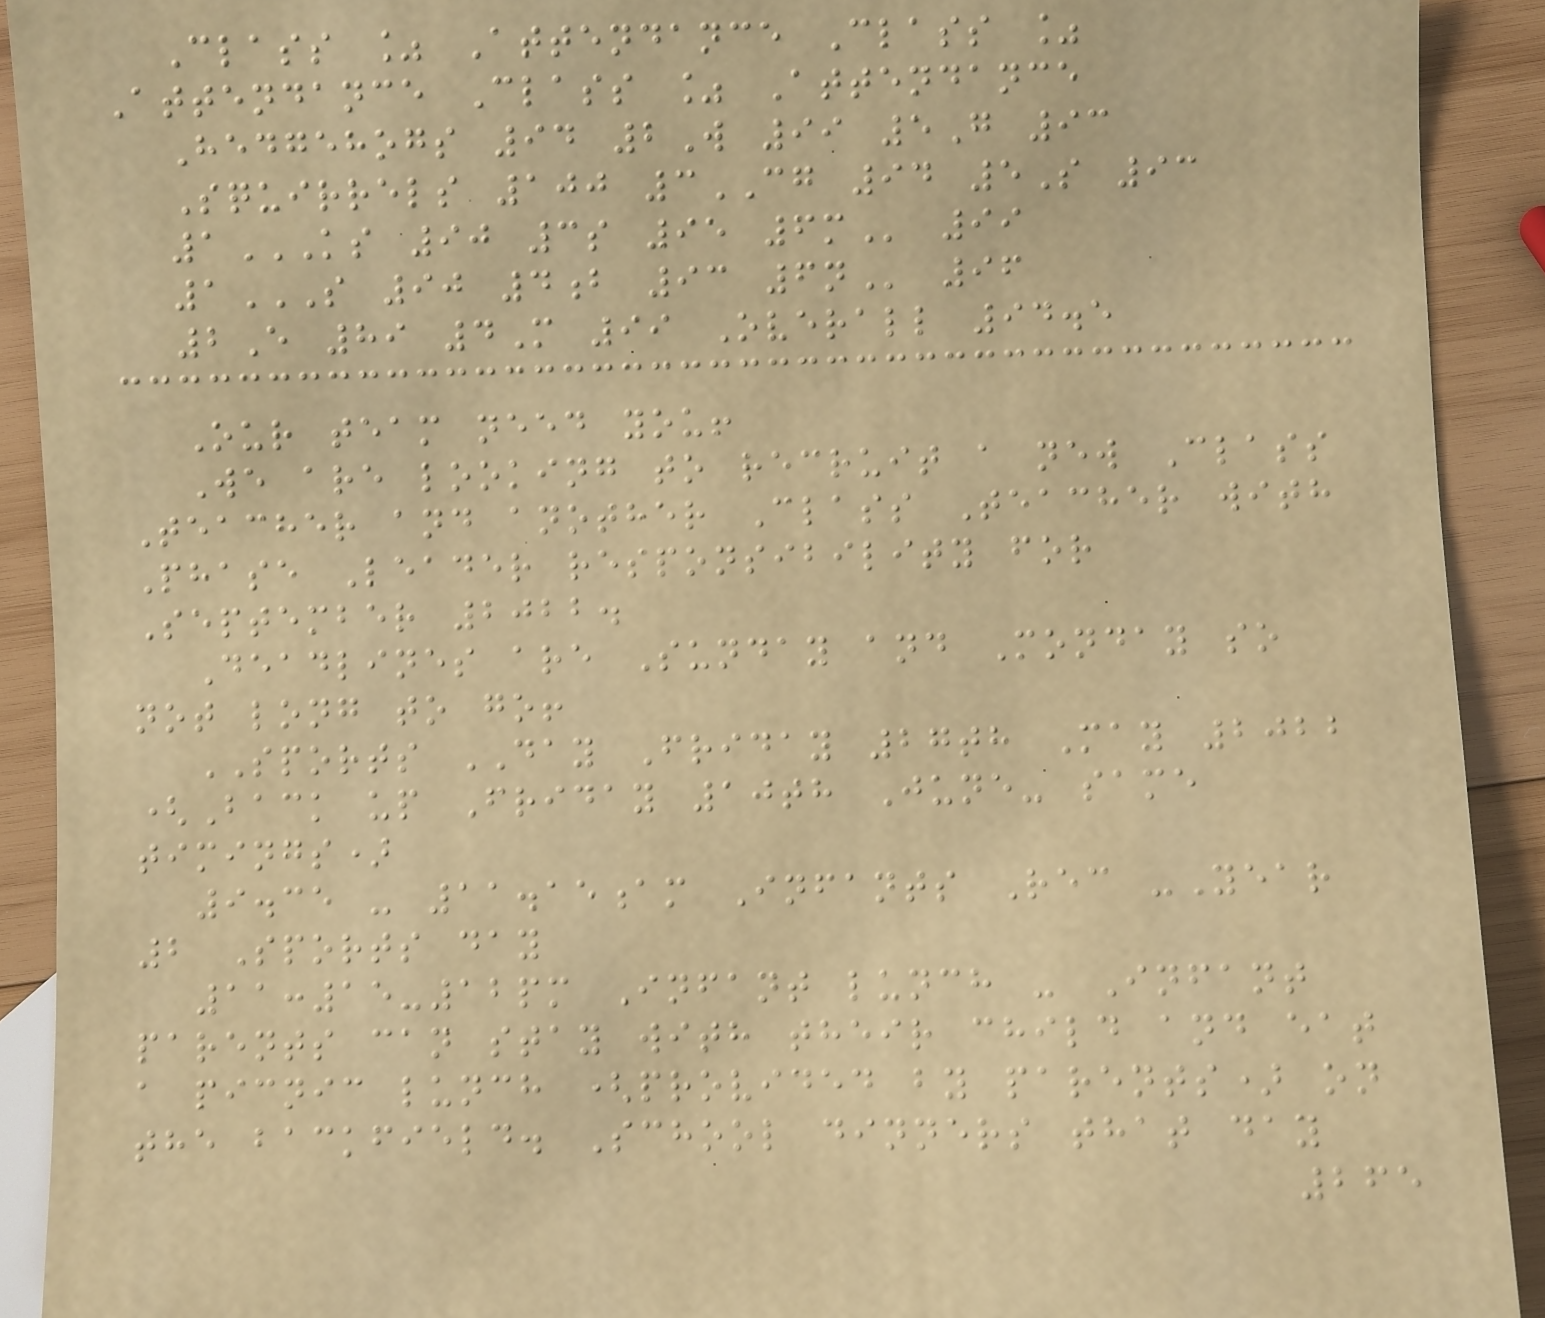Class % Attendance Class %
Attendance Class % Attendance
Hedgehogs 94 2W 99 5G 93
Squirrels 100 3CG 94 5S 93
1KS 90 3S 95 6M 99
1S 90 4B 93 6N 96
2E 89 4M 99 Overall 94.5
Our team need you!
We are looking to recruit a new Class
Teacher and another Class Teacher with
Phase Leader responsibility for
September 2022.
Deadlines are Sunday and Monday so
not long to go!
SPORTS DAY Friday 27th May 2022
(Back up Friday 10th June- same
timings)
9.35 - 11.15am Infants Rec -Year
2 Sports day
11:15-12pm Infant lunch - Infant
parents can stay with their child and eat
a picnic lunch (provided by parents) on
the backfield. School dinners that day
265
